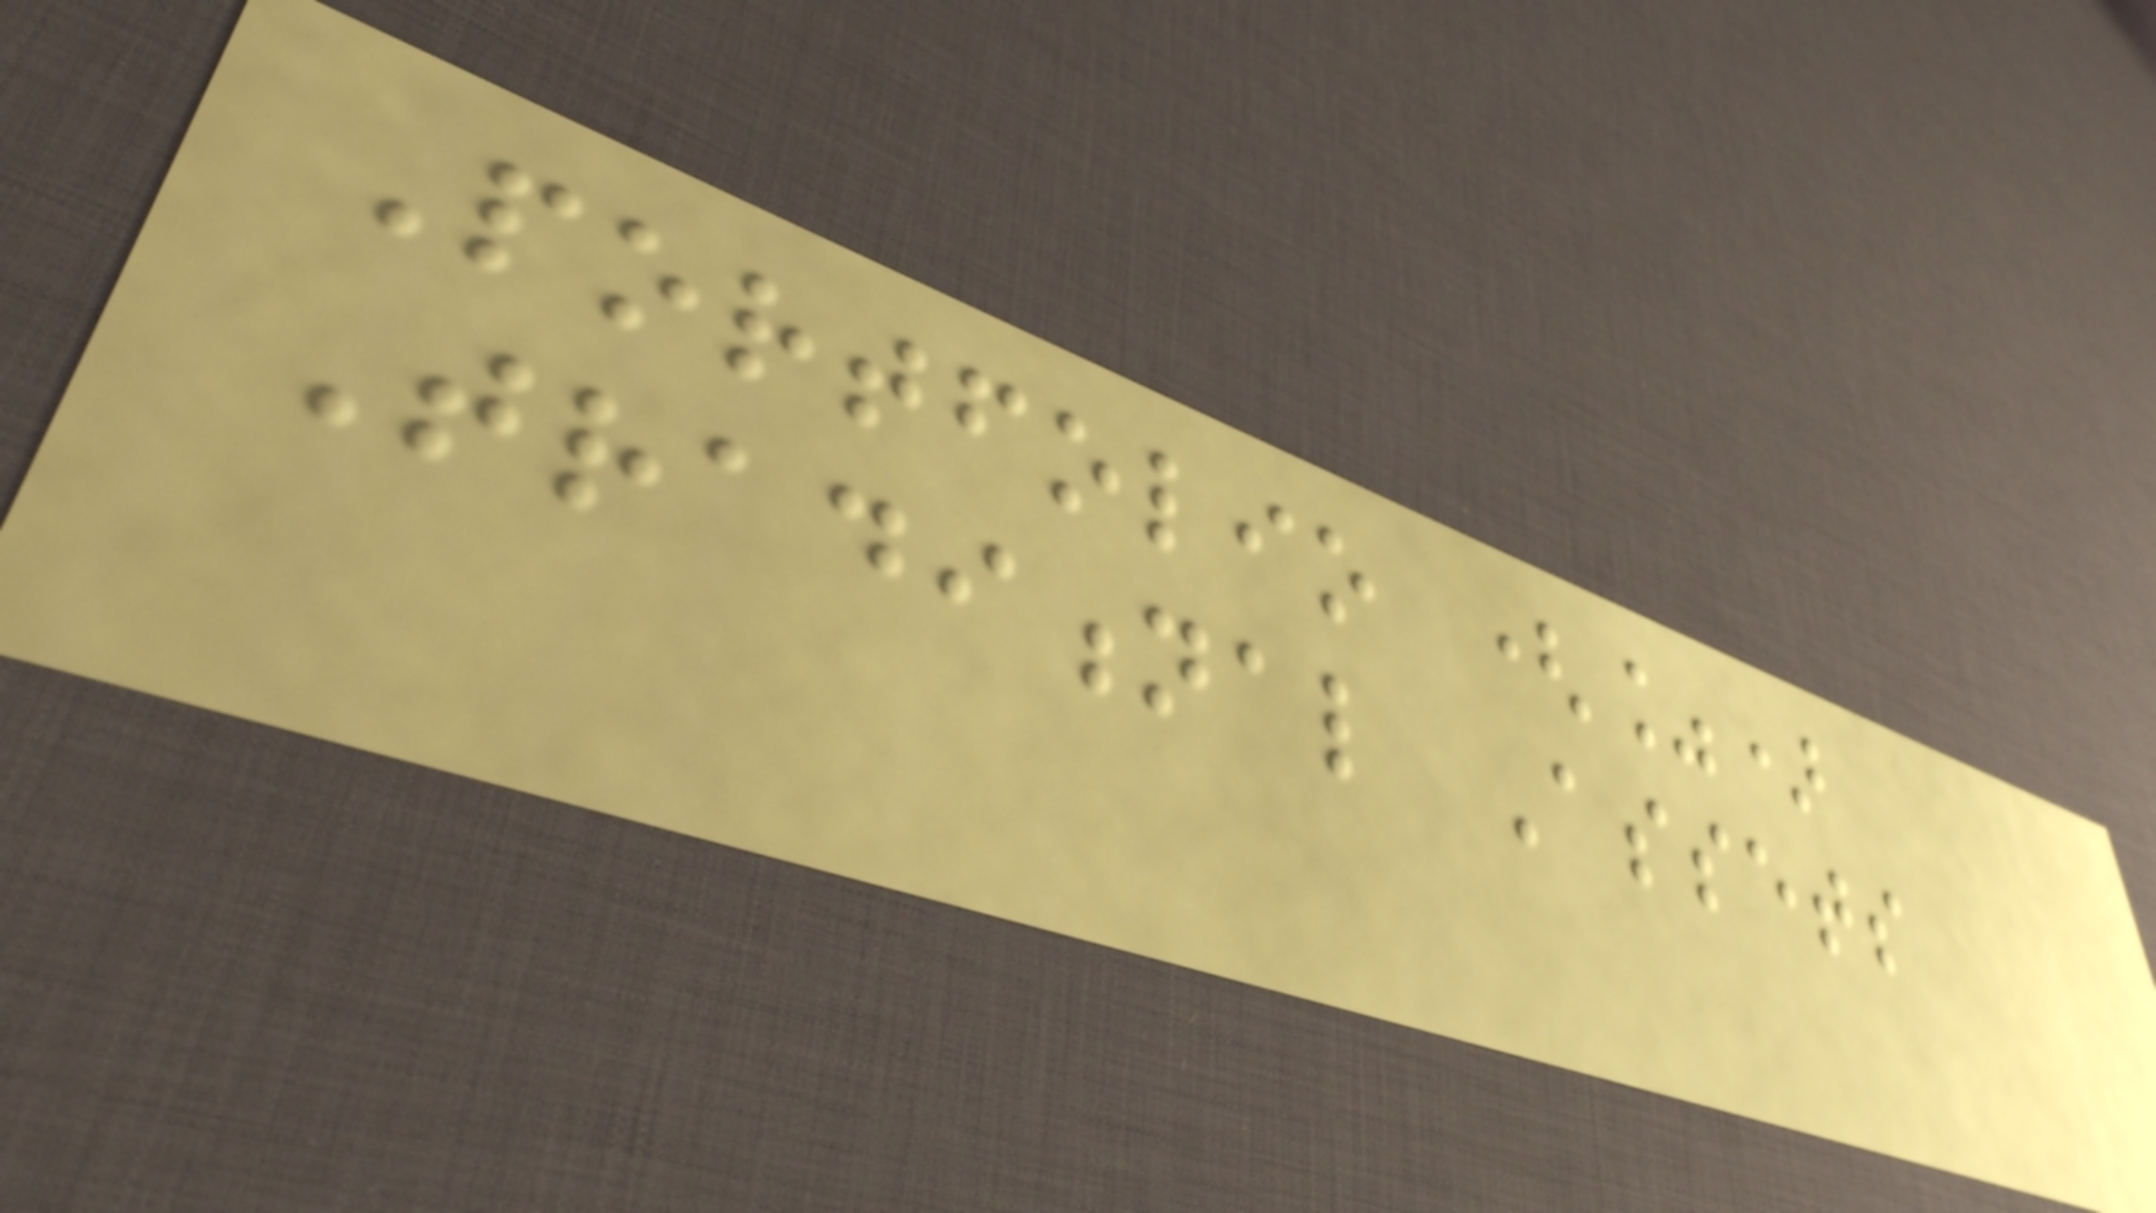Portfolio (%)
Traditional Assets
